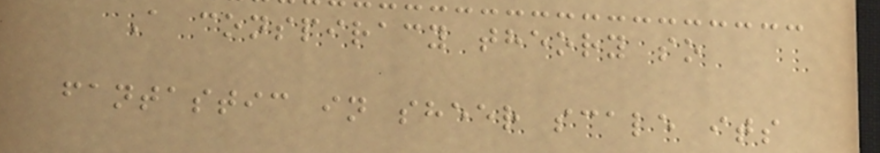A conspiracy theory so
fantastic in sheer scale its
